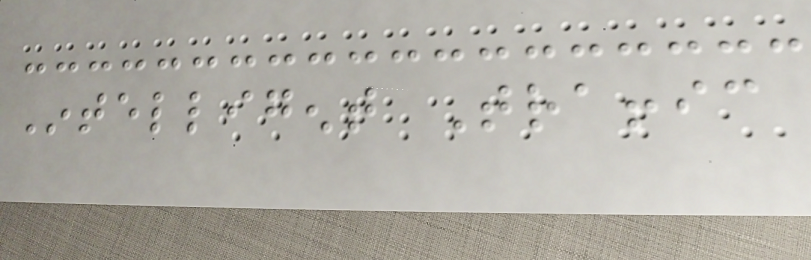Intelligent Traffic
